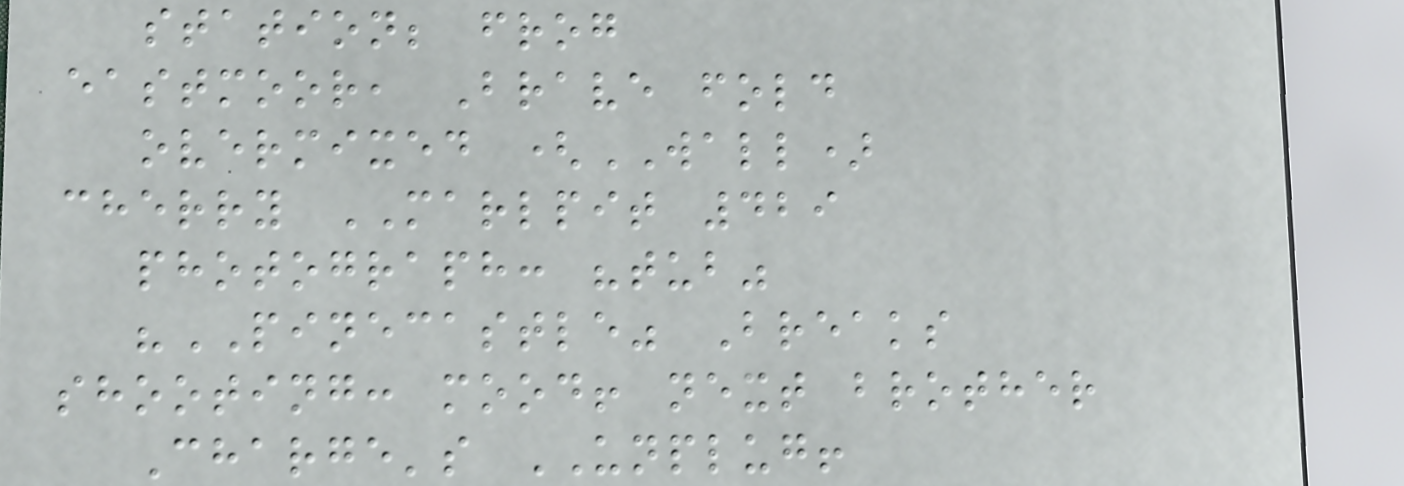station; frog
eastmoor, Brave fold
overmixed (WALL)
cherry MARLPIT 429
photograph: "tub"
"PINECASTLE" Breaks
shooting: mood! next brother
Charge's UNPLUG!
